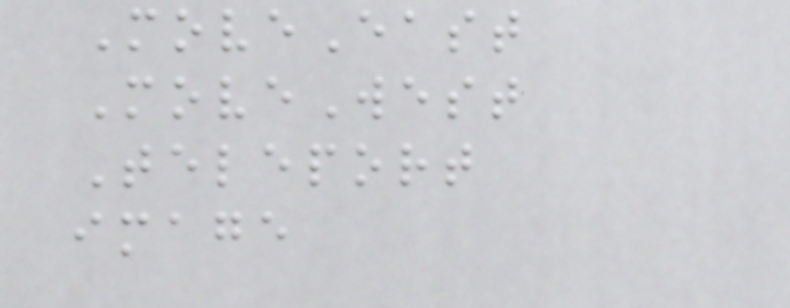MoveEast
MoveWest
Teleport
image
